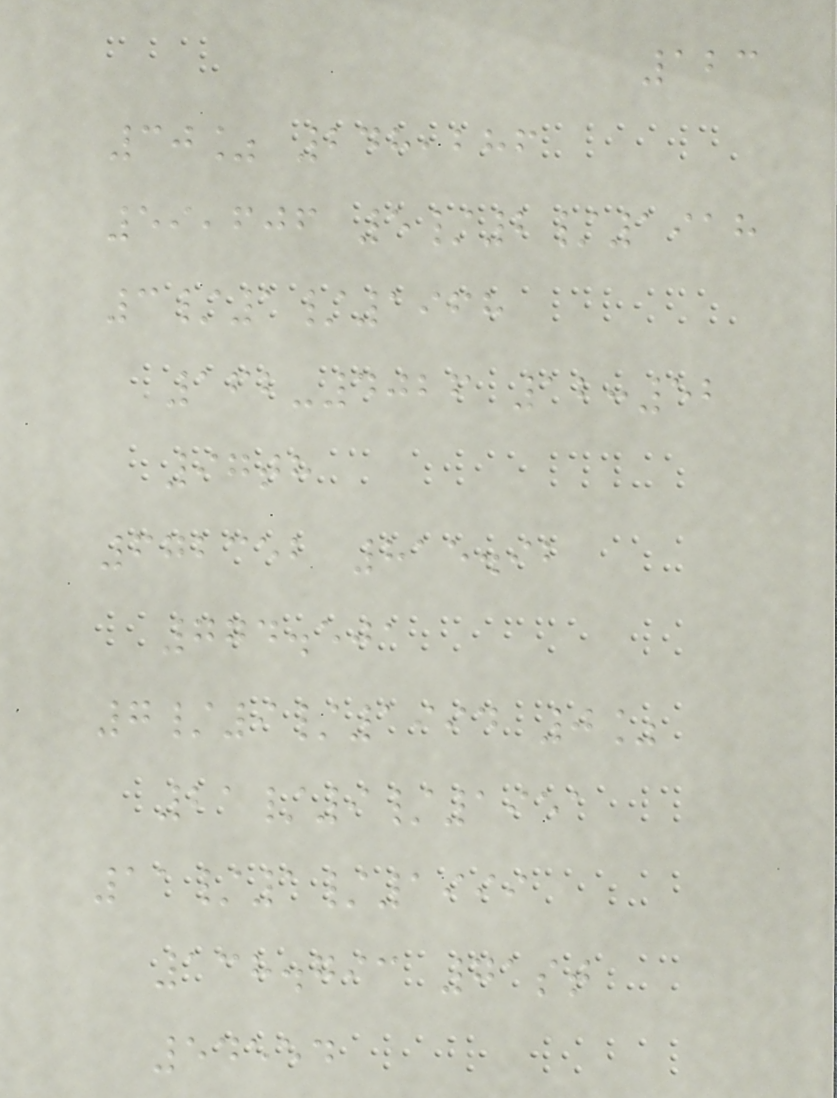123
30% 248,286
59,606 5/2/1918
3/1/1968
162-4026 12:52
97th
672352 815.92
774.501
7/9/1994 0%
21/9/1951
11/1/1999
138.793 71st
54554
